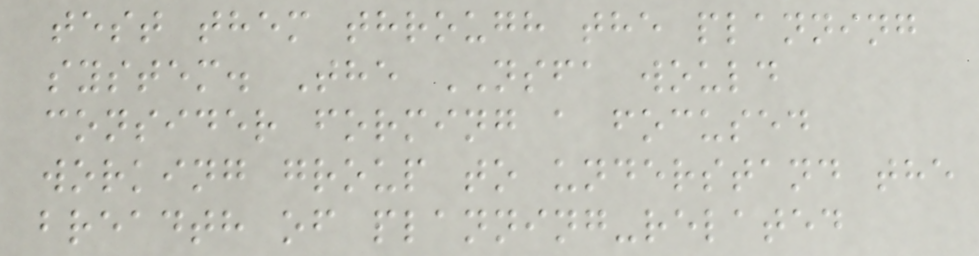test them through the planning
system. The NSFA would
consider forming a focused
working group to understand the
breadth of planning-related
